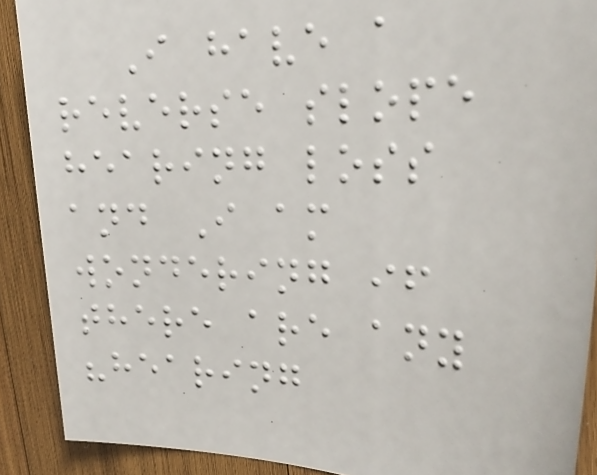I have a
reverse slope
hearing loss
and I am
wondering if
there are any
"hearing
